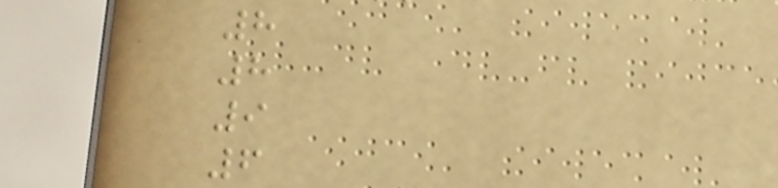8
8
9
6
